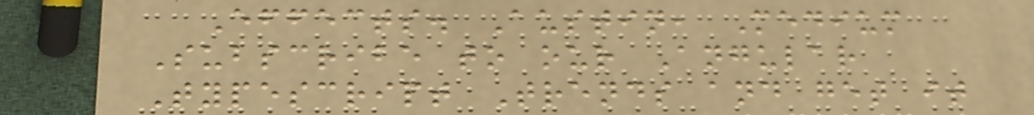Effects. Austin, Medium
Subscribe to our Angular
Typescript Trends and get it
